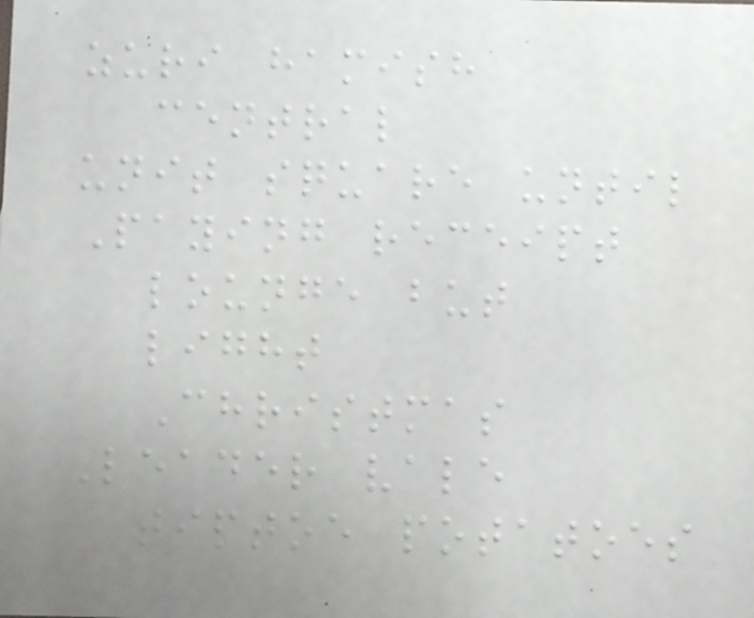zuri hamish
central
unit square until
Paying receipt
lounge but
light
Christmas
Leader vale
tiptoe potatoes
